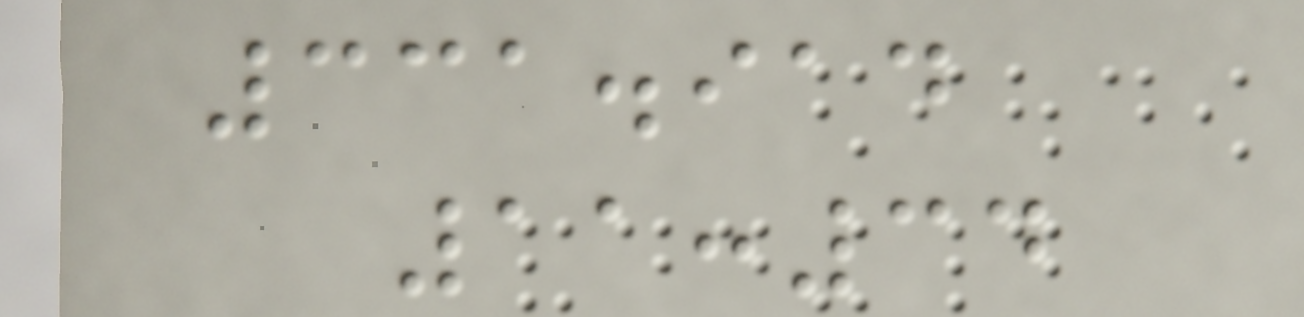331.914
11:34
